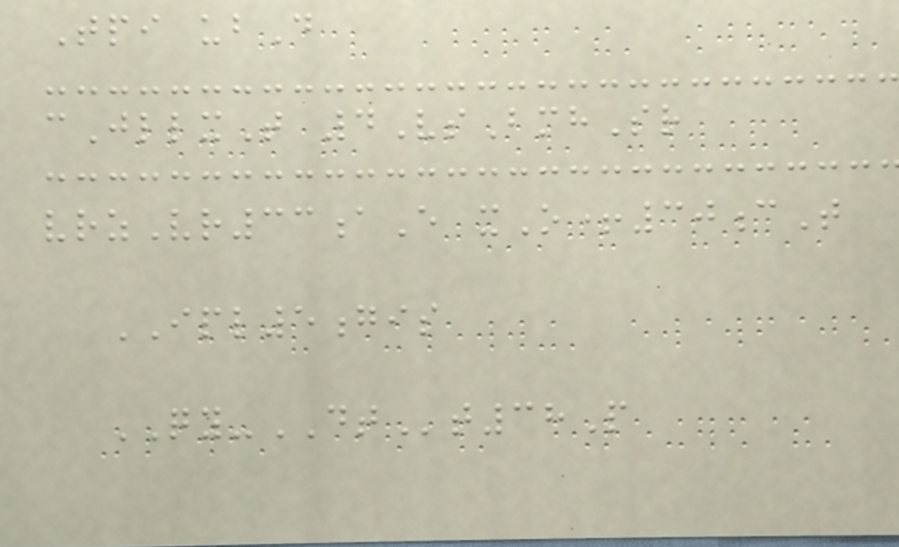Tpi ubD
cJllxT 4VsBmhSr
vrzVr33aE xO+30cT
IPL5gis
QY-DTt38P
